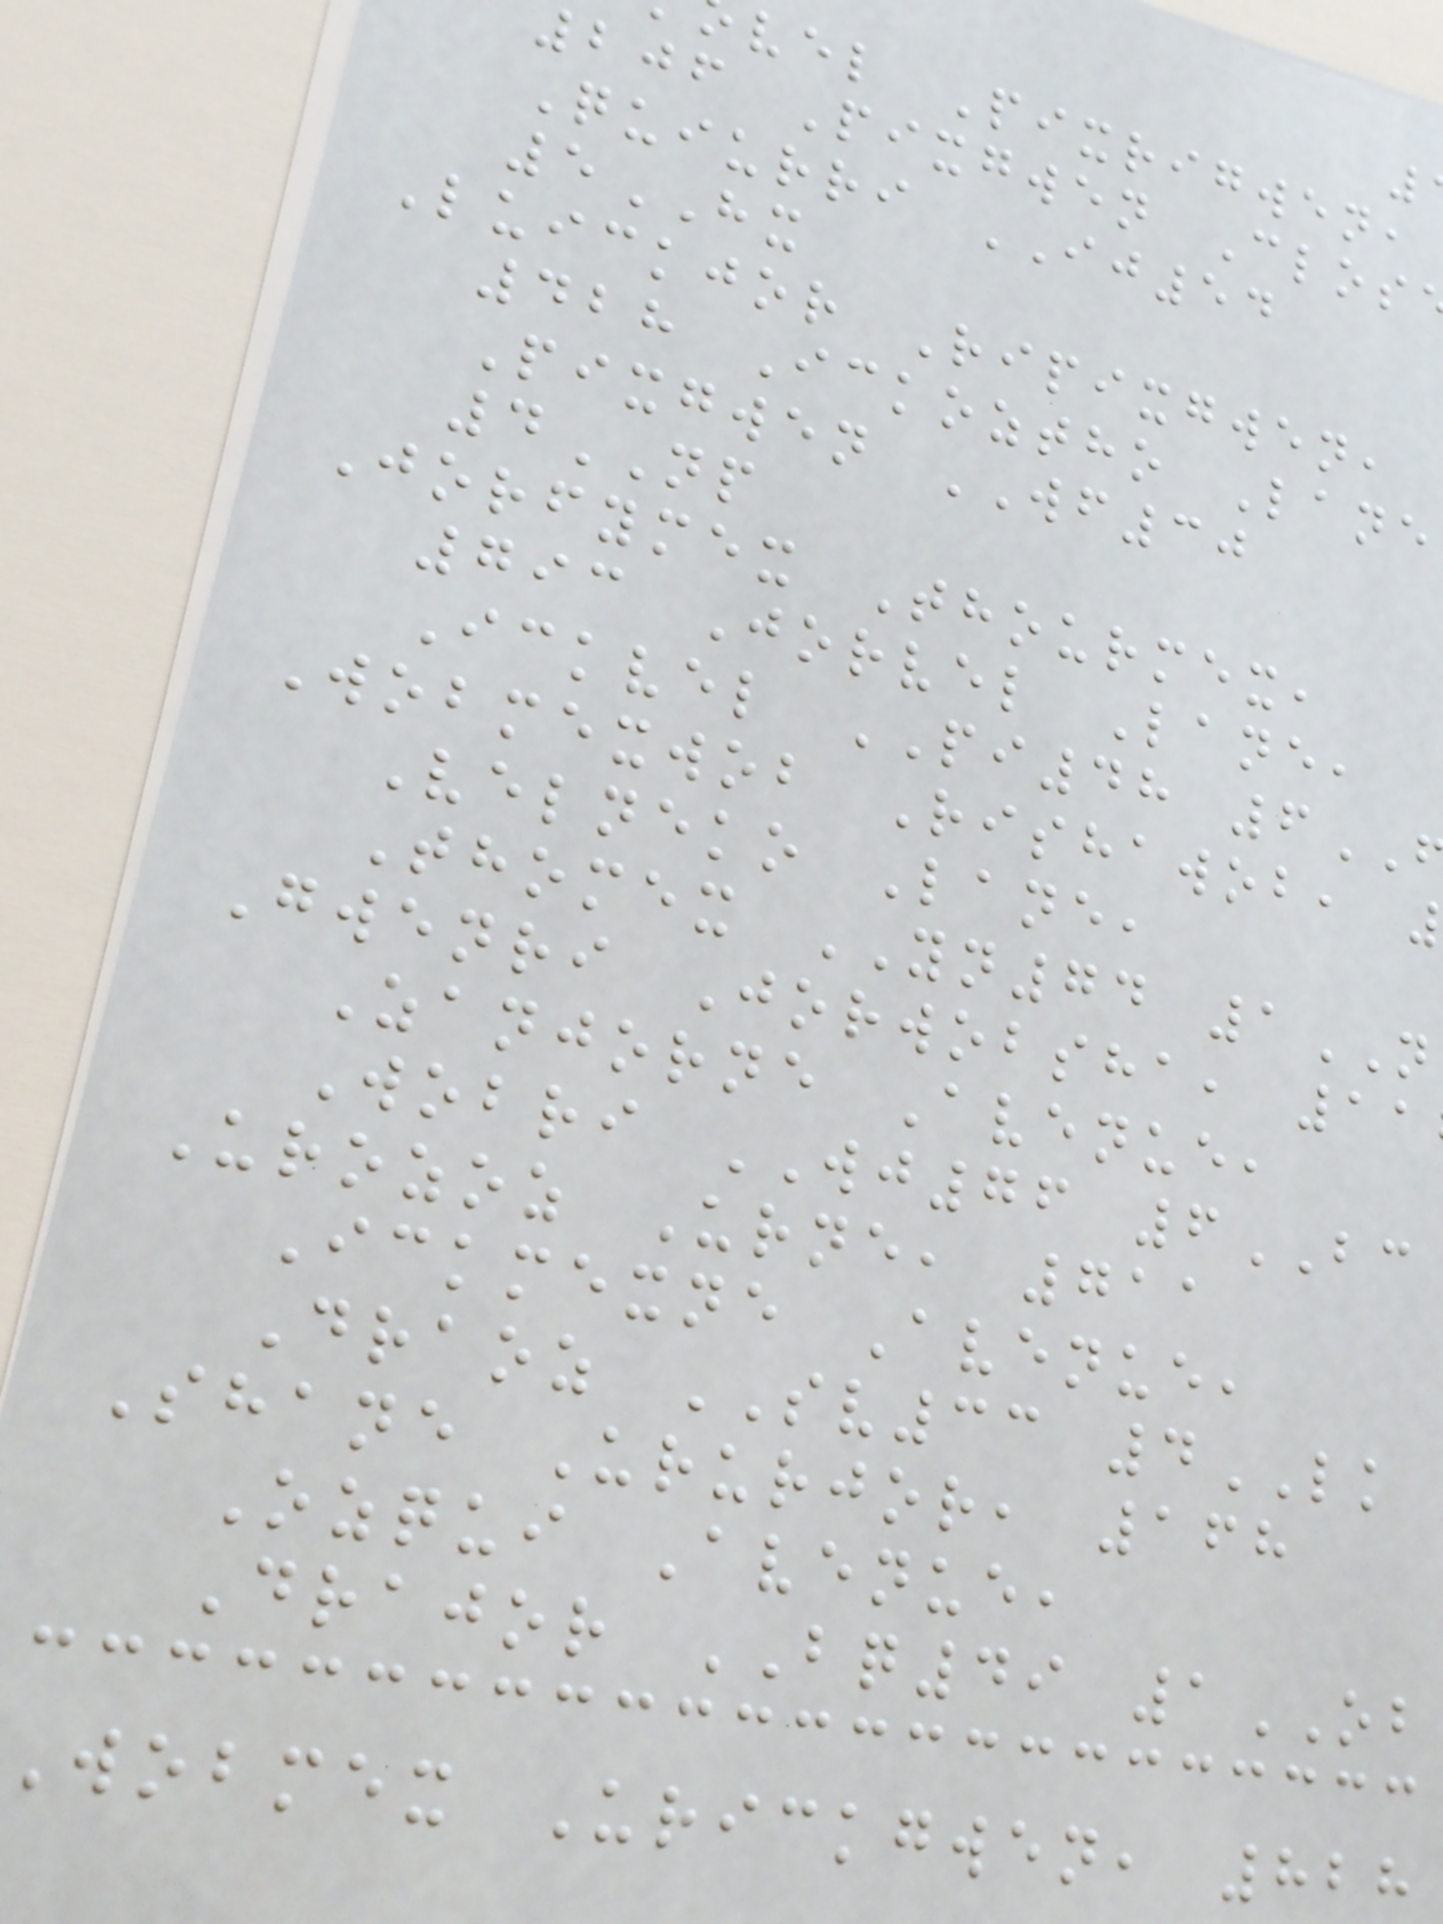vel Pixrigwen,
206 Pixgwen Clos
Quiurri IJ54
5HX
Luickjor Ripixgwen,
428 Ickoztho Lane
Pixgwen WF30
4NP
Jorfymex Thourmex,
793 Jorvel Lane,
Ickvel PI48 6
Wobmexwob Rishawob,
Velneko Lane,
Thomex YN74 1
Gwenri Jorwobsha, 11
Zanjorne Avenue,
Wobri WJ76 6BC
Urozoz Urne, 711
Ickmexne Avenue,
Draoz SV33 4LK
Shane Ururjor, 168
Ozqui Avenue,
Drajor BQ49 1OB
wobmex Urickgwen, 828
